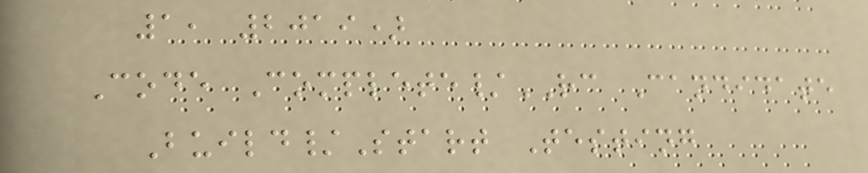1, 2019)
Code Complete/RC Candidate
Build/Start Testing
